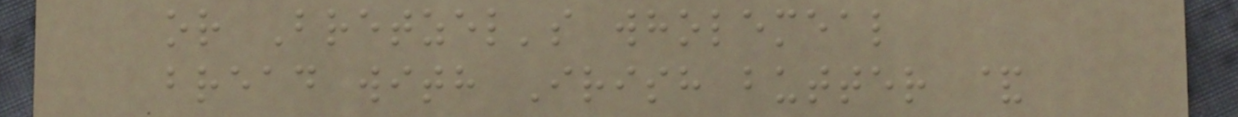or Bretzel's wholemeal
bread with Irish butter &
